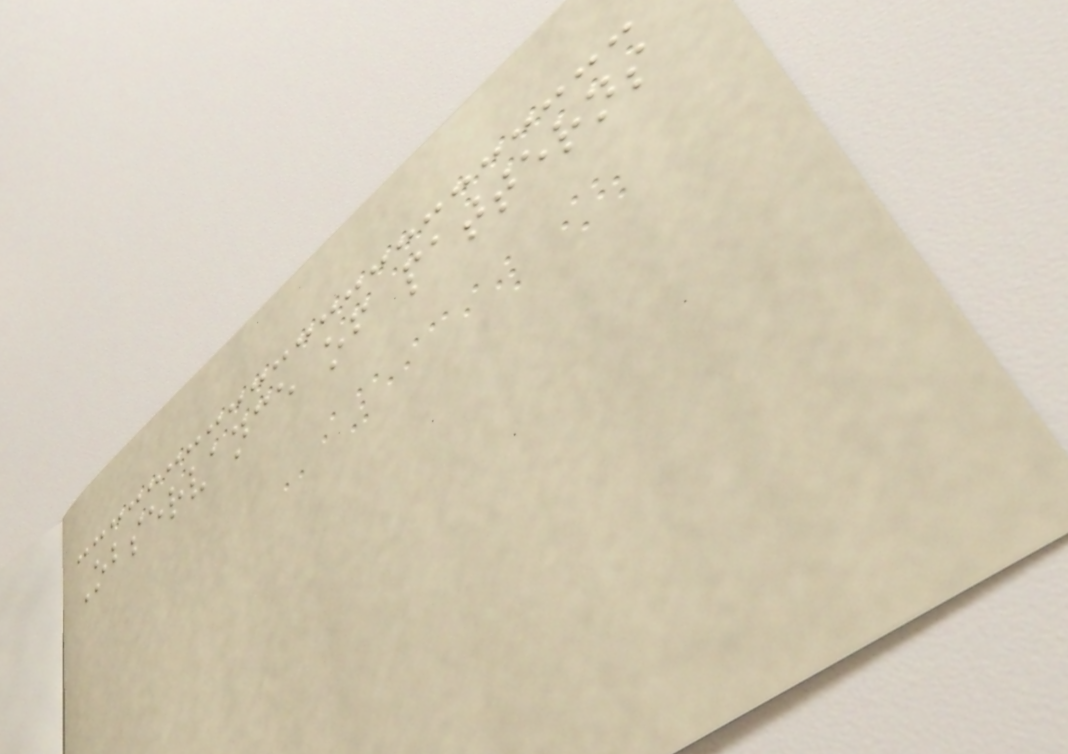Observance of patterns
